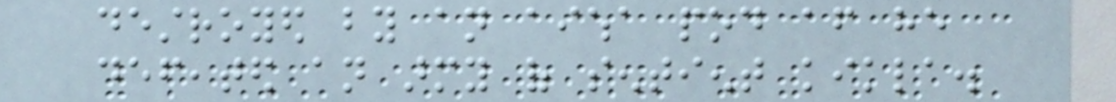destroyed by an aiwha pod after he
defeated an army of sentient kikla.
